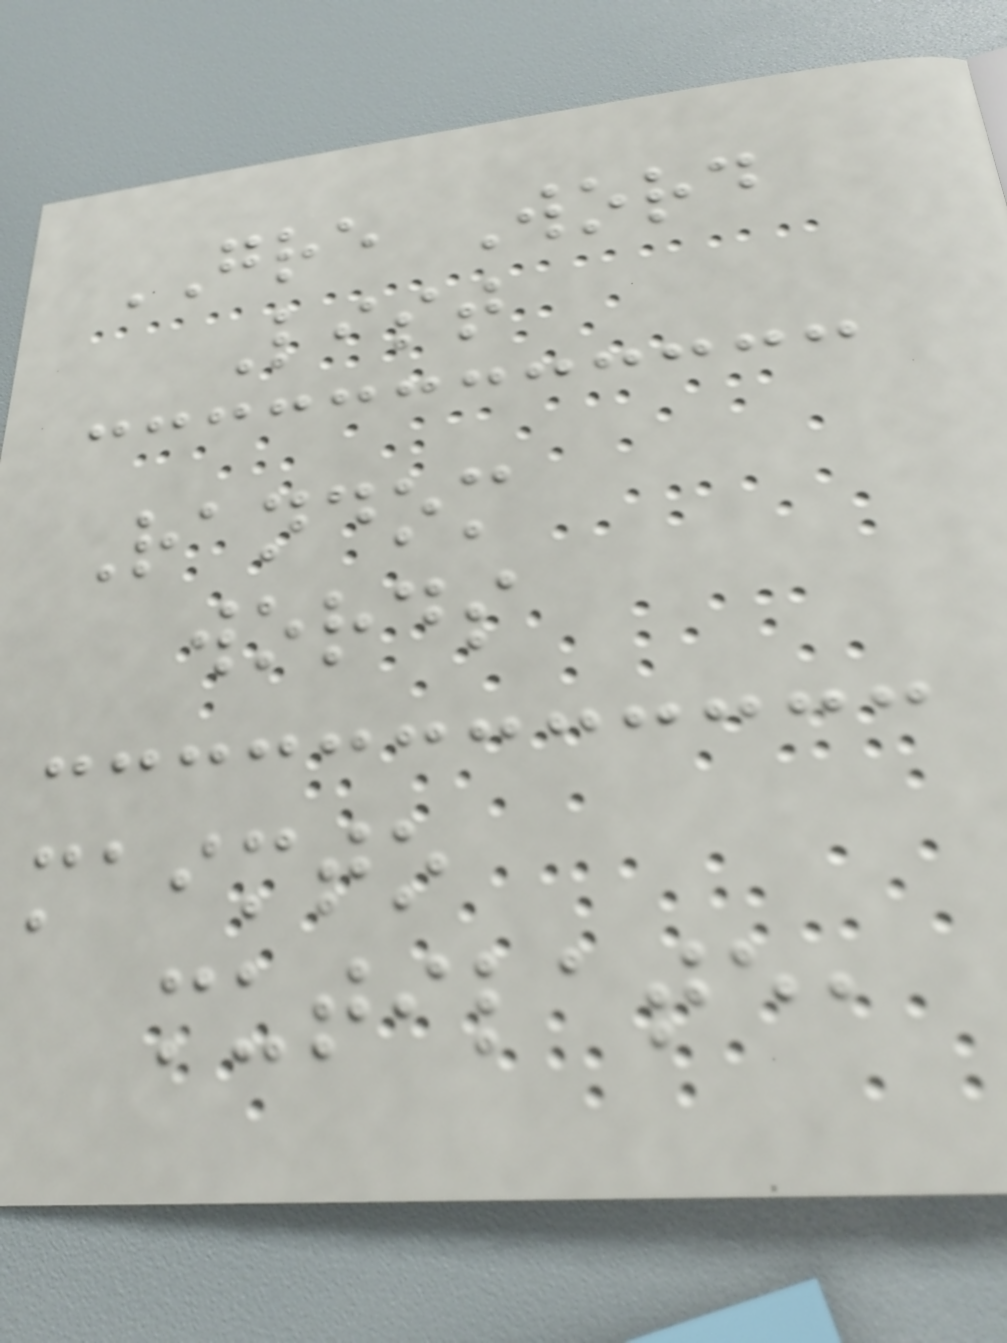GRE Word
List
Random
words
maimto
mutilate,
